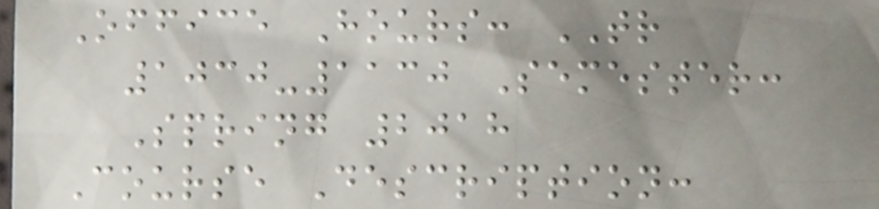Office Hours: TR
1030-1130 Semester:
Spring 2018
Course Description:
